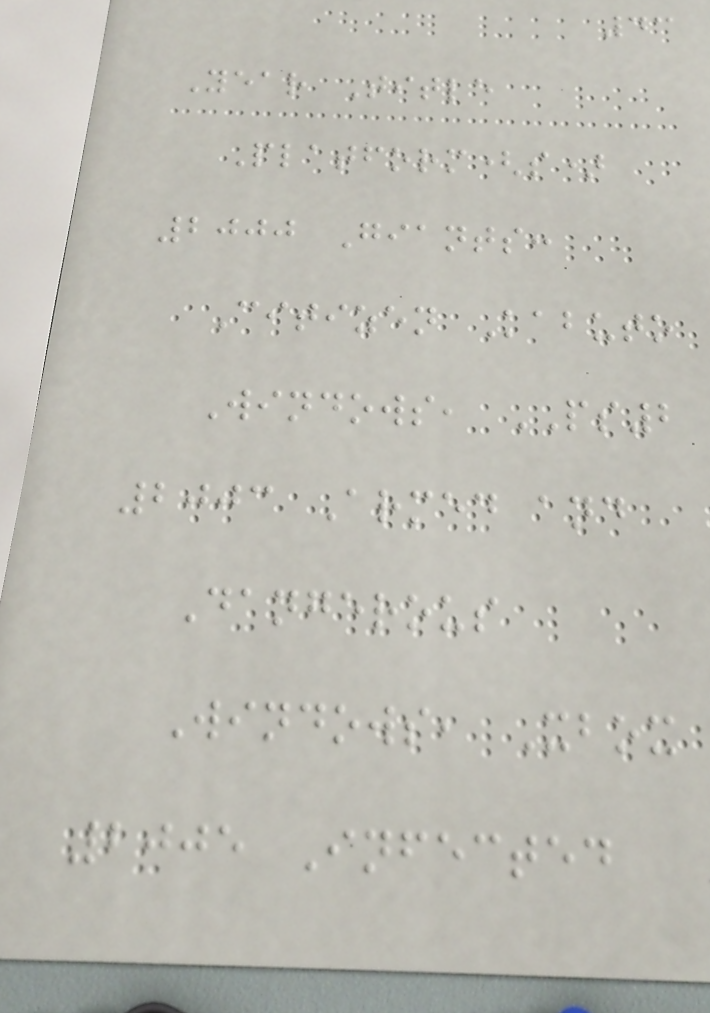43
Year Title
Platform(s)
2000 Giants:
Citizen Kabuto
Windows, PS2
2003 Armed and
Dangerous
Windows, Xbox
2005 Infected
